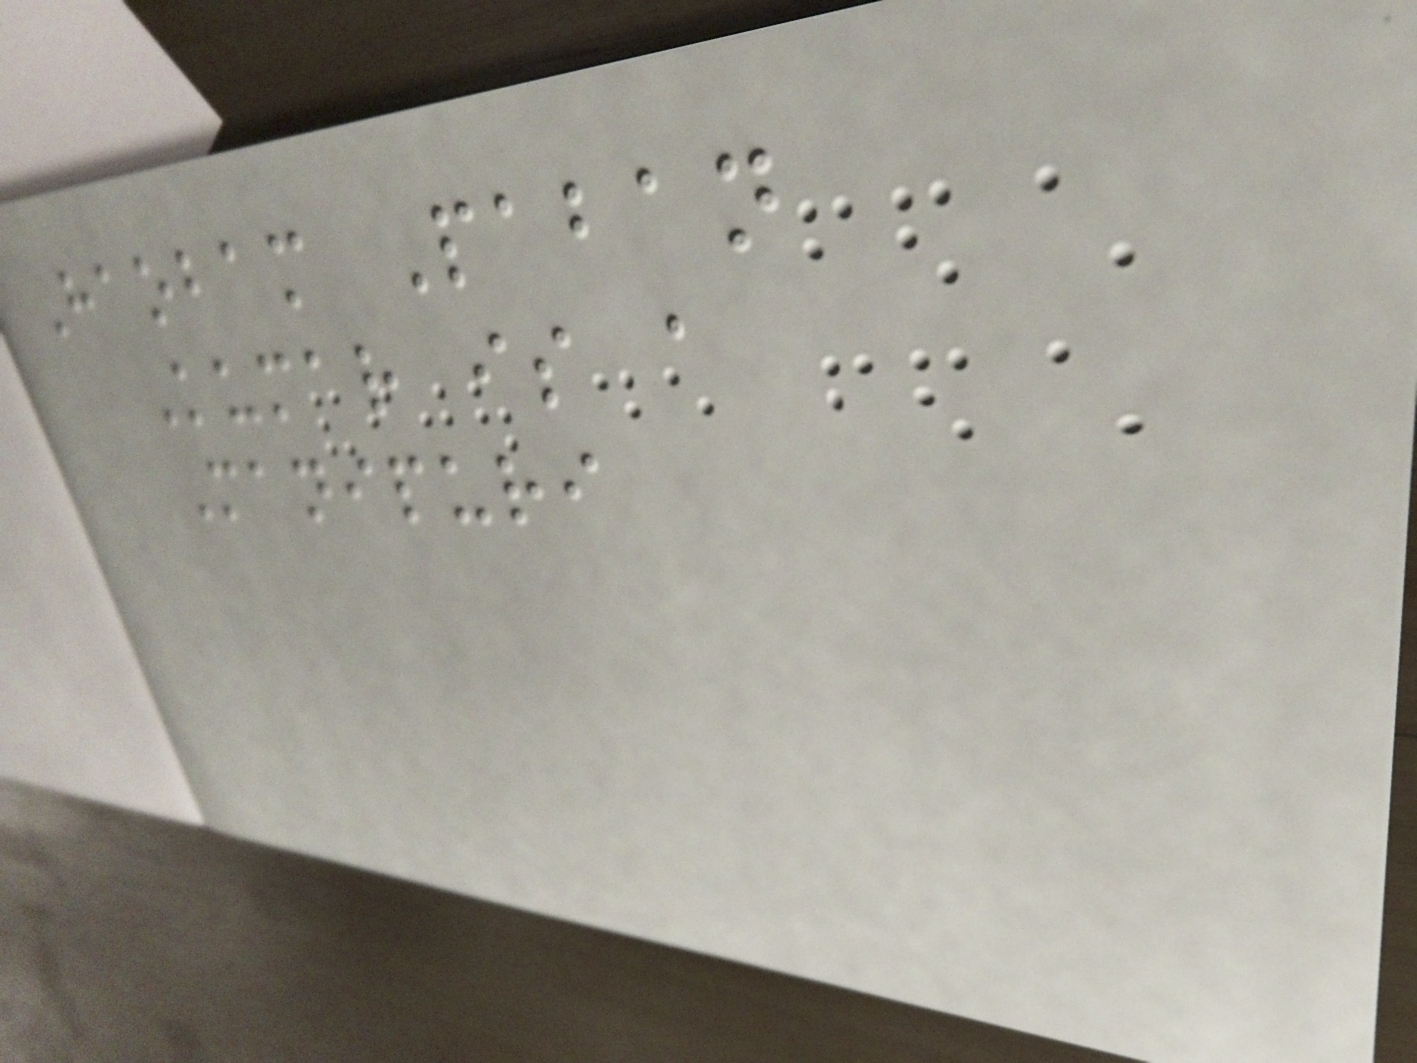Haobam Paban
Kumar is a
Manipuri
